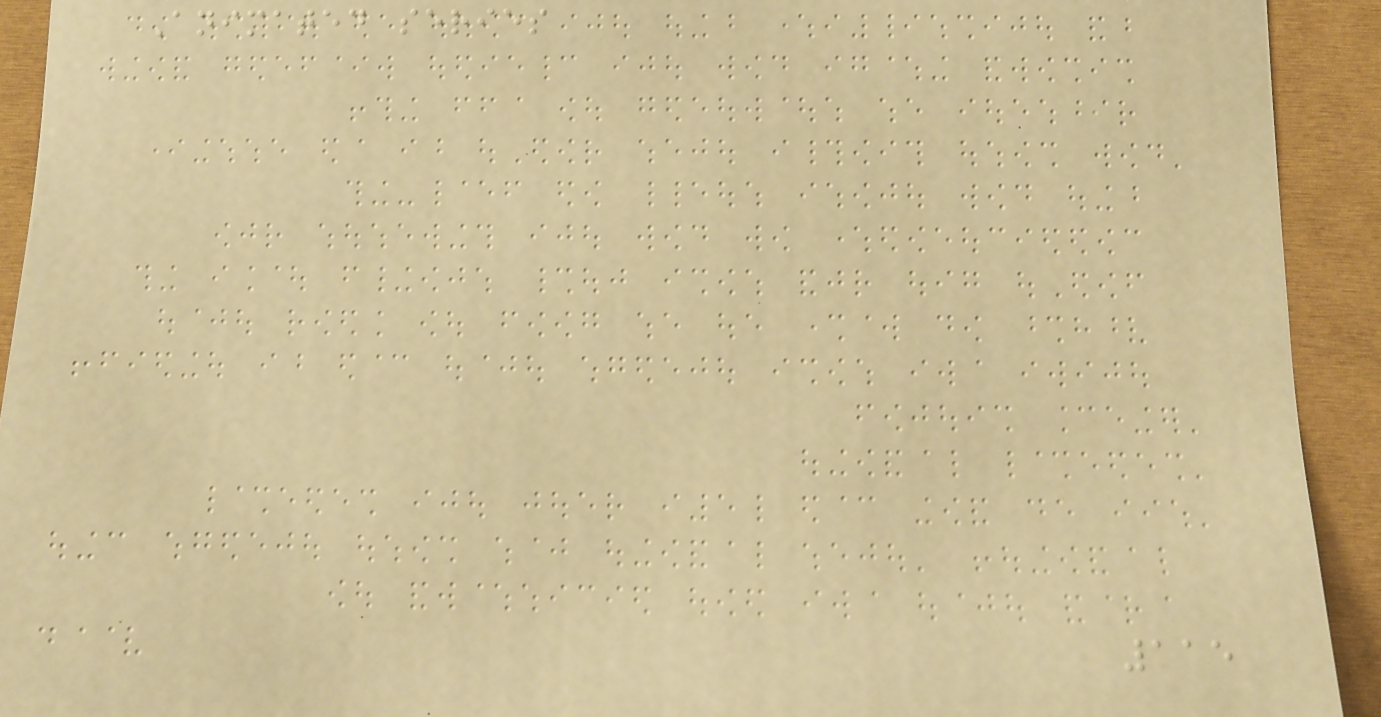Animated series
115
